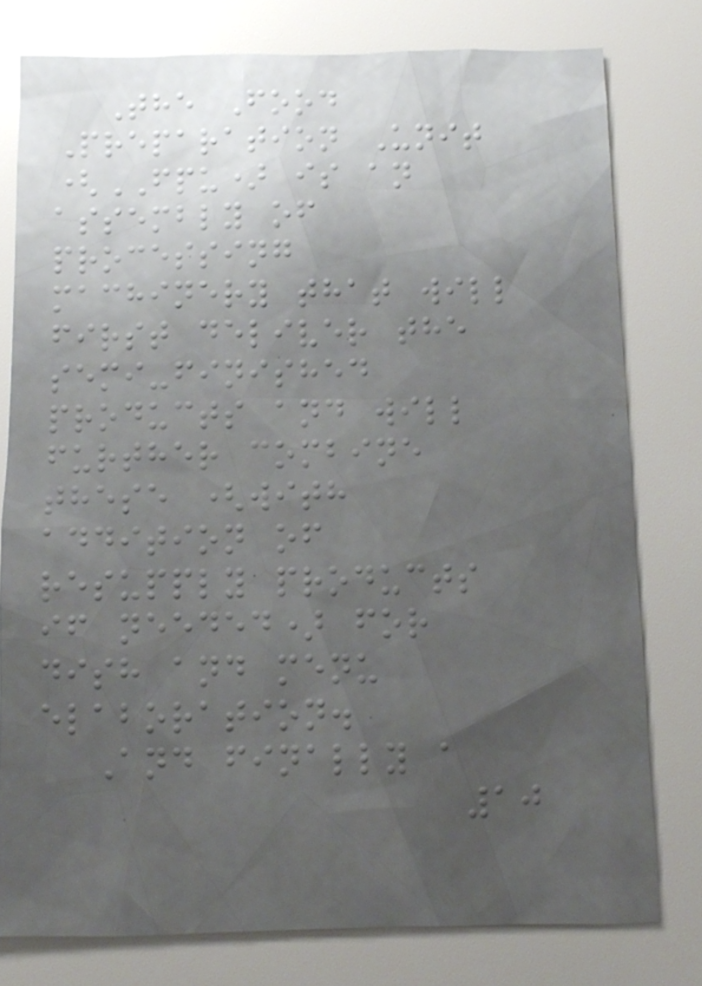The Food
Preparation Unit
(FPU) is an
assembly of
processing
machinery that will
first deliver the
semi-finished
products and will
further combine
these (with
addition of
resupply products
if needed) for
dish and menu
elaboration.
And finally a
10
